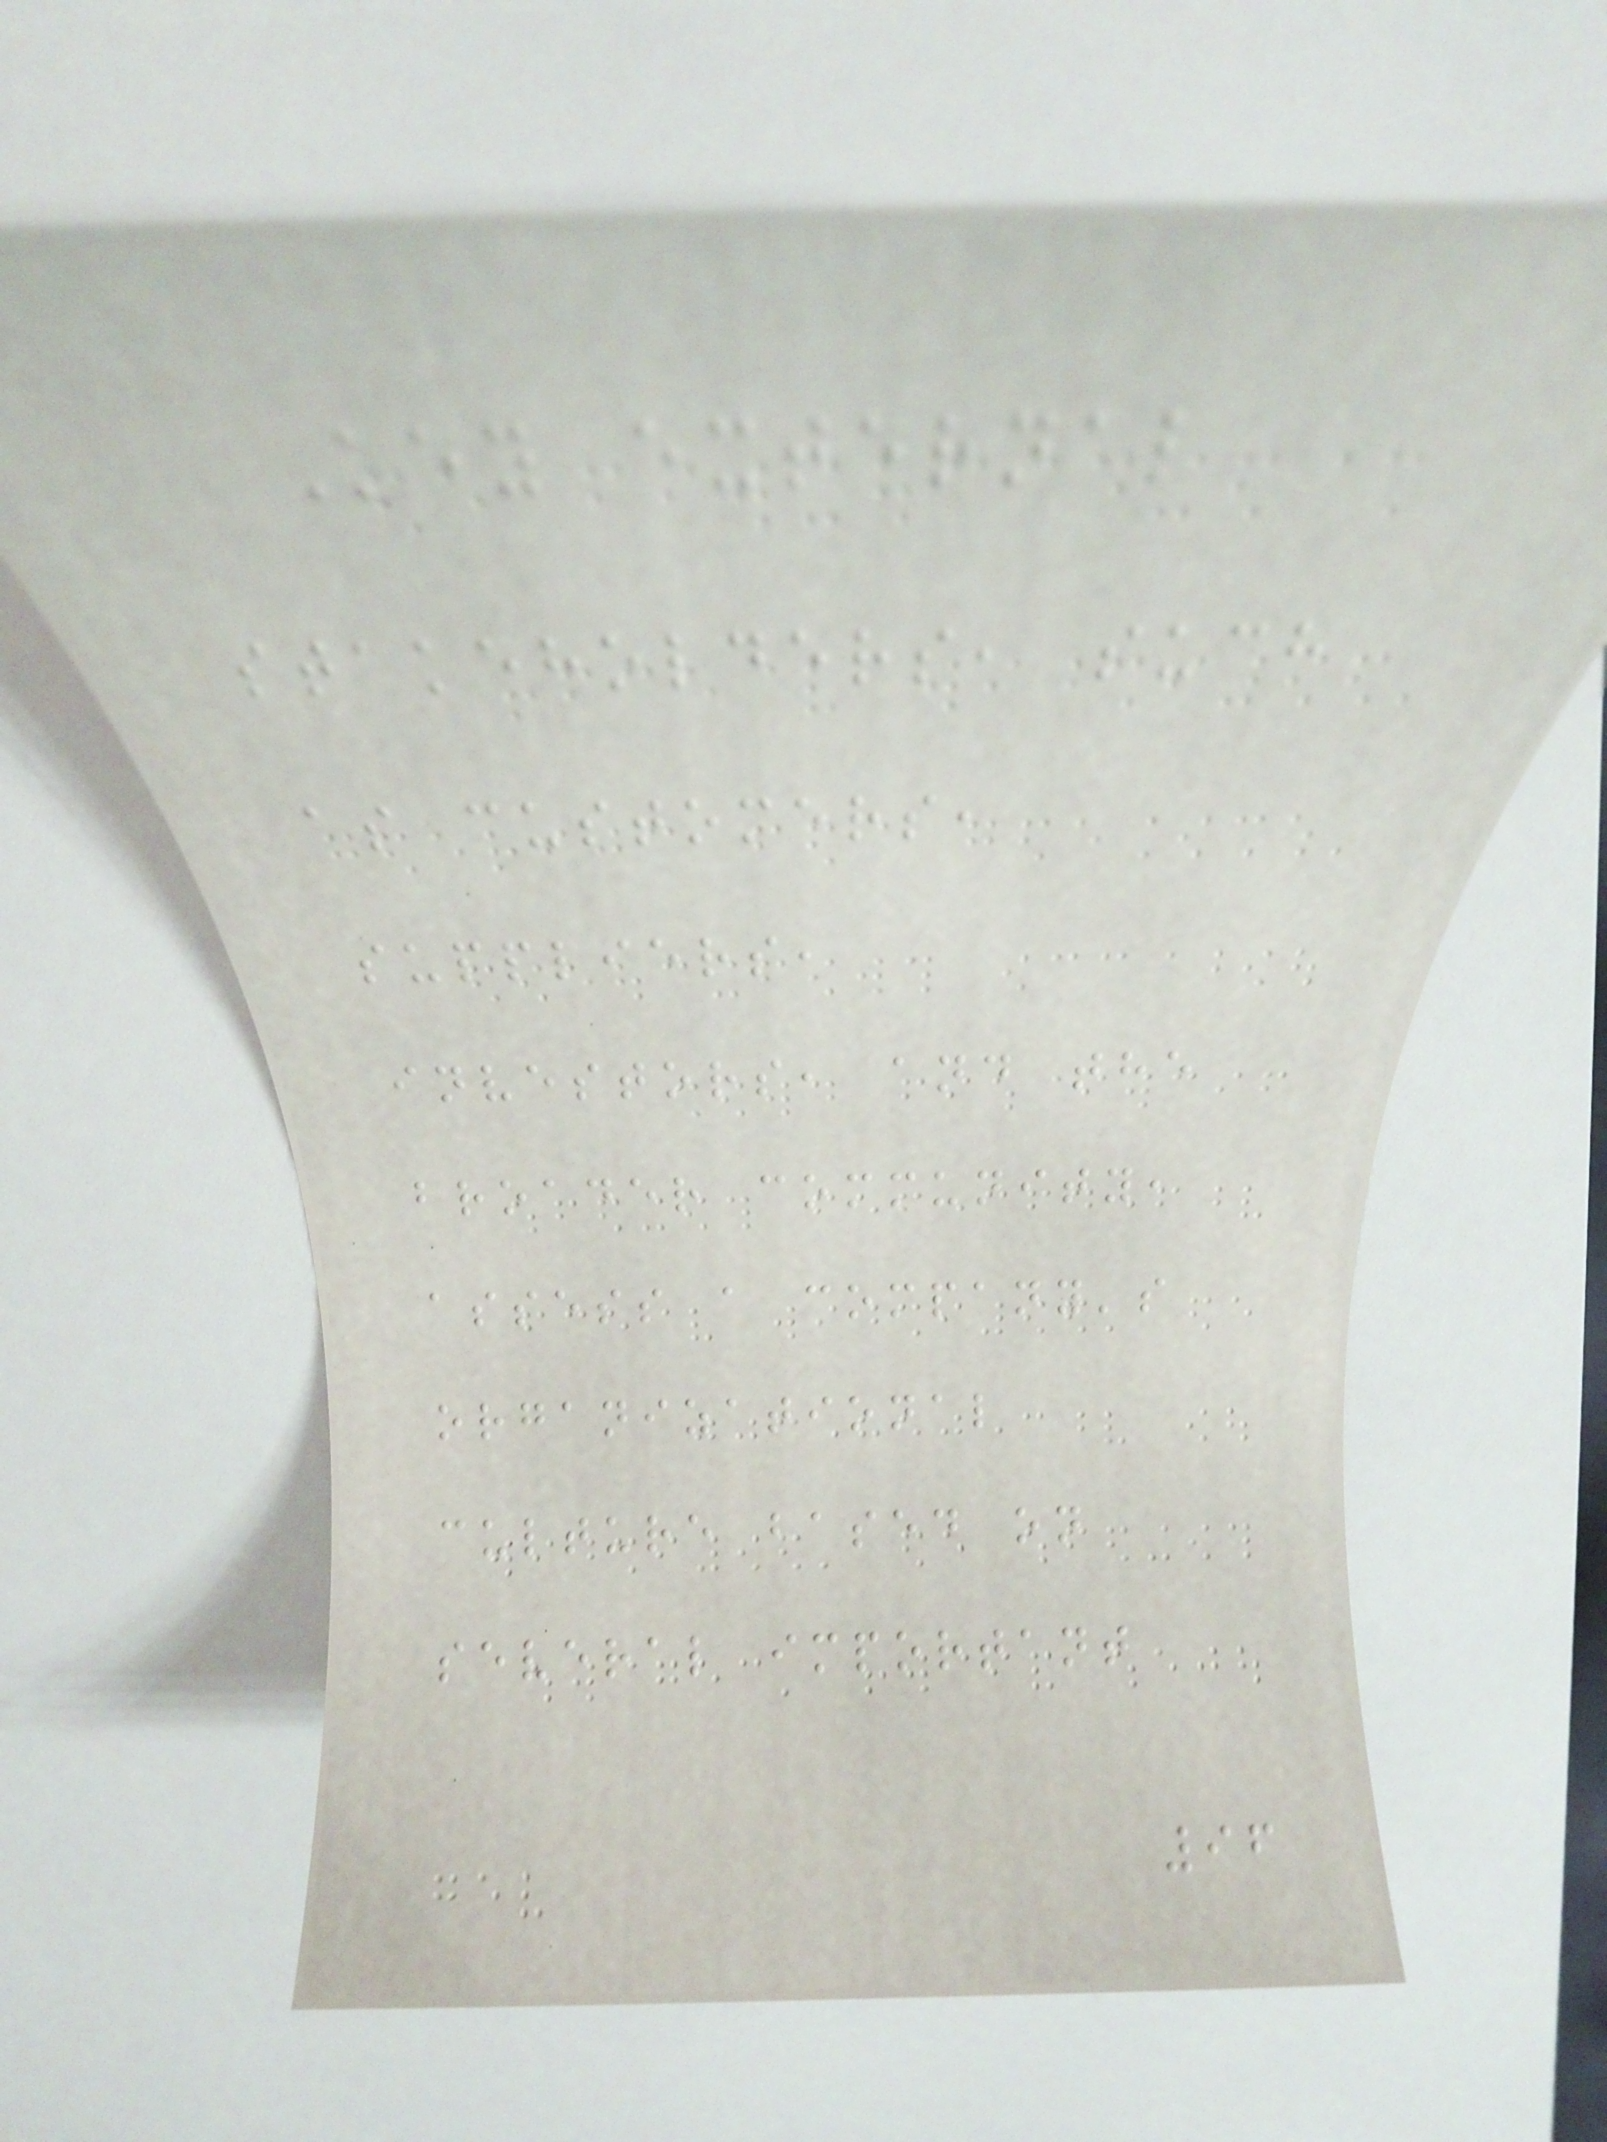Key external
stakeholders, such
as customers,
suppliers,
investors, and the
broader community,
assess a company's
organizational
culture based on
several important
96
